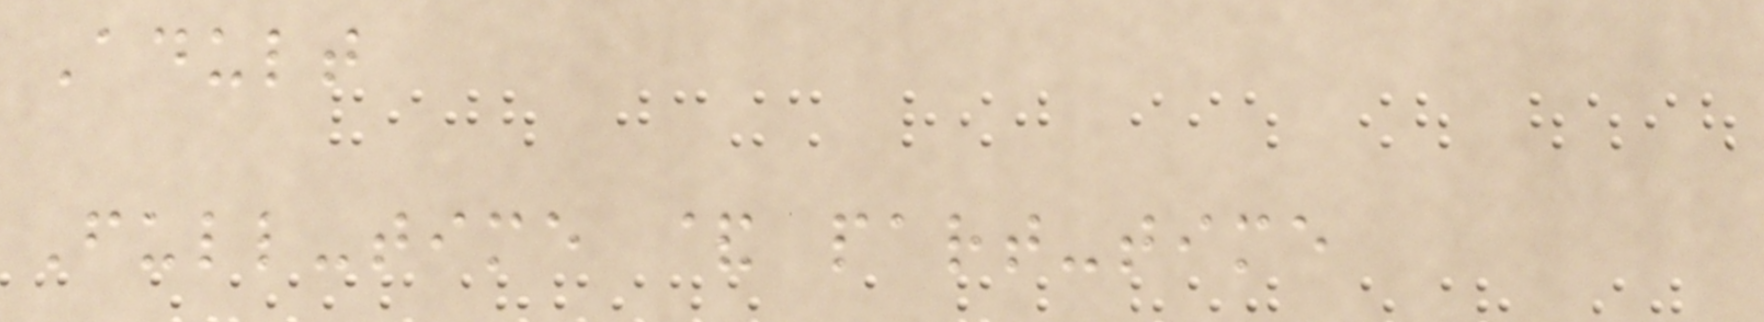Adult
Full-time & part-time
